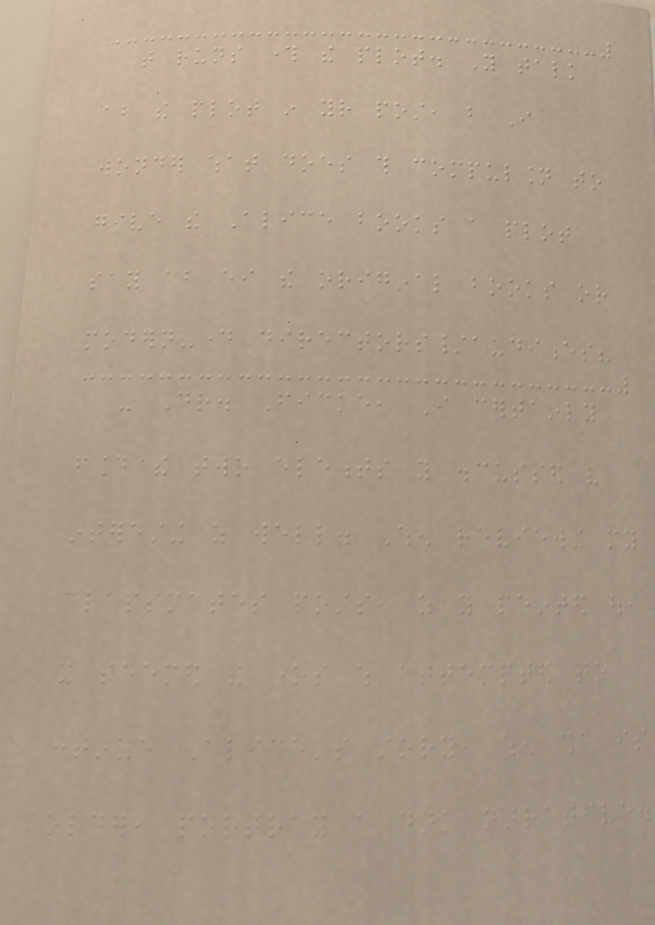that runs through the plot. You talk
about the plot in your post, but I
wonder what does this compulsion to
give the Alice books a plot
say about either the original books or
modern-day directors/audiences?
- Dr. Ficke, I certainly
found the two elements you discussed very
interesting as well. When reviewing my
classmates posts, as you pointed out,
it seemed the ones which attempted to
continue Alice's story, when she is
older, portray a dark narrative.
